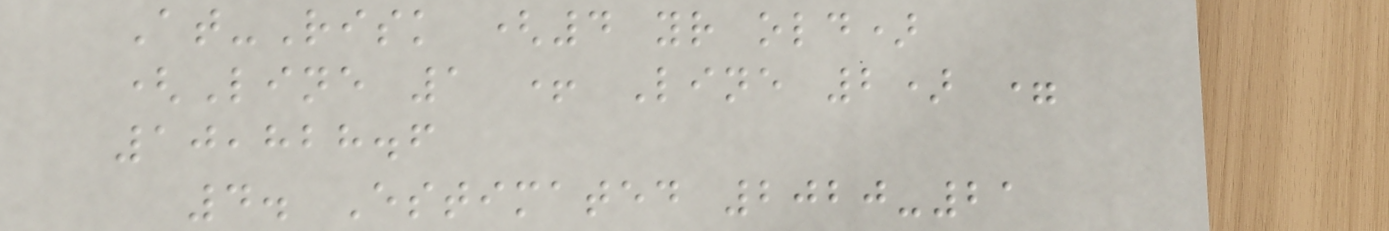At-Risk (4 yr old)
(Line 1 + Line 2) =
10,828.6
4. Estimated 2020-21
